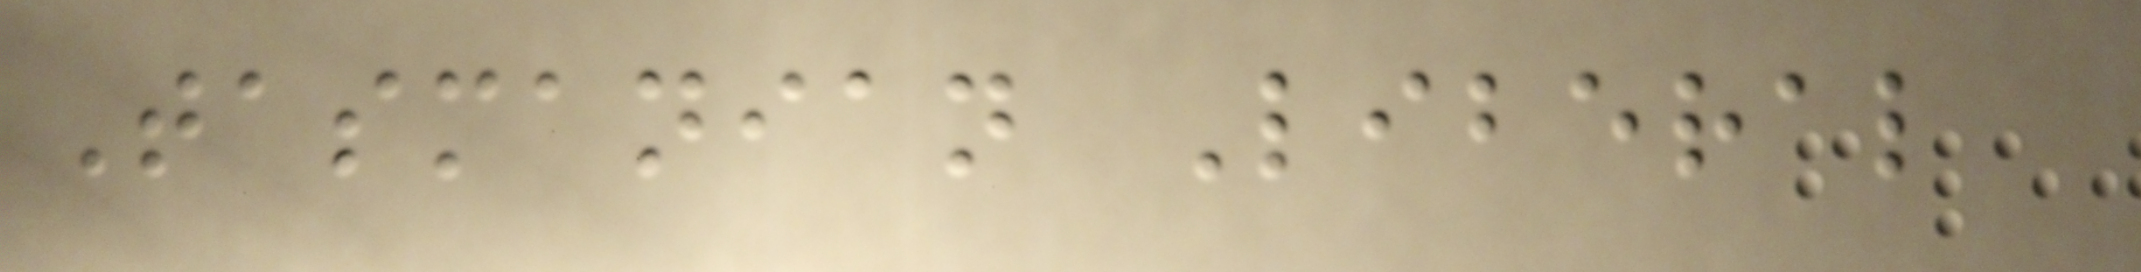Tasmanian Liberal
